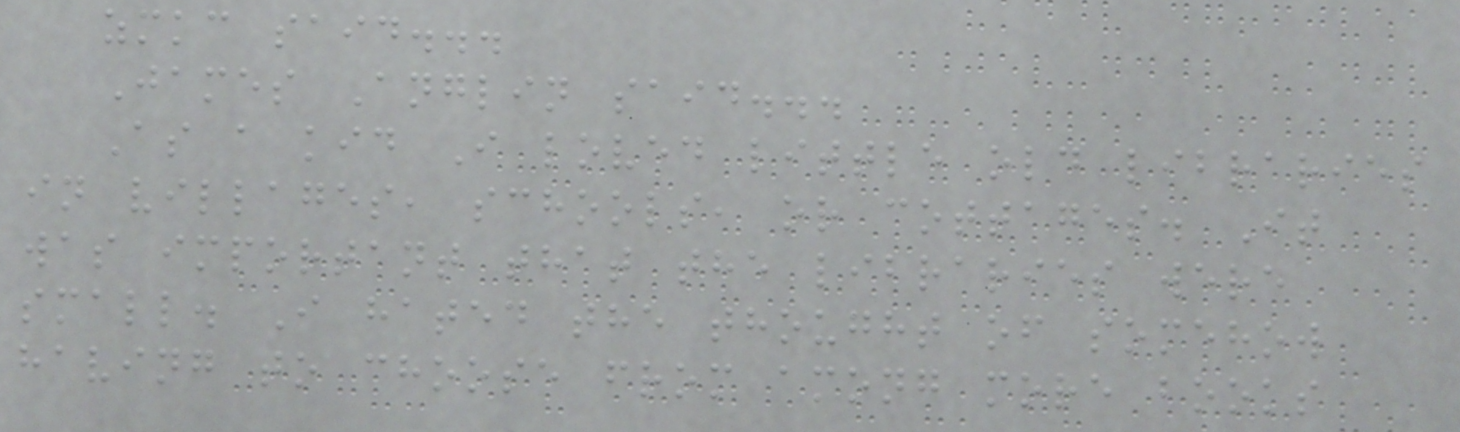zmkc said...
James Anglin said...
As a kid I loved little old libraries
in villages, schools, or cottages. It
was important that the libraries were
small. I hated the thought of somehow
having to choose from among more books
